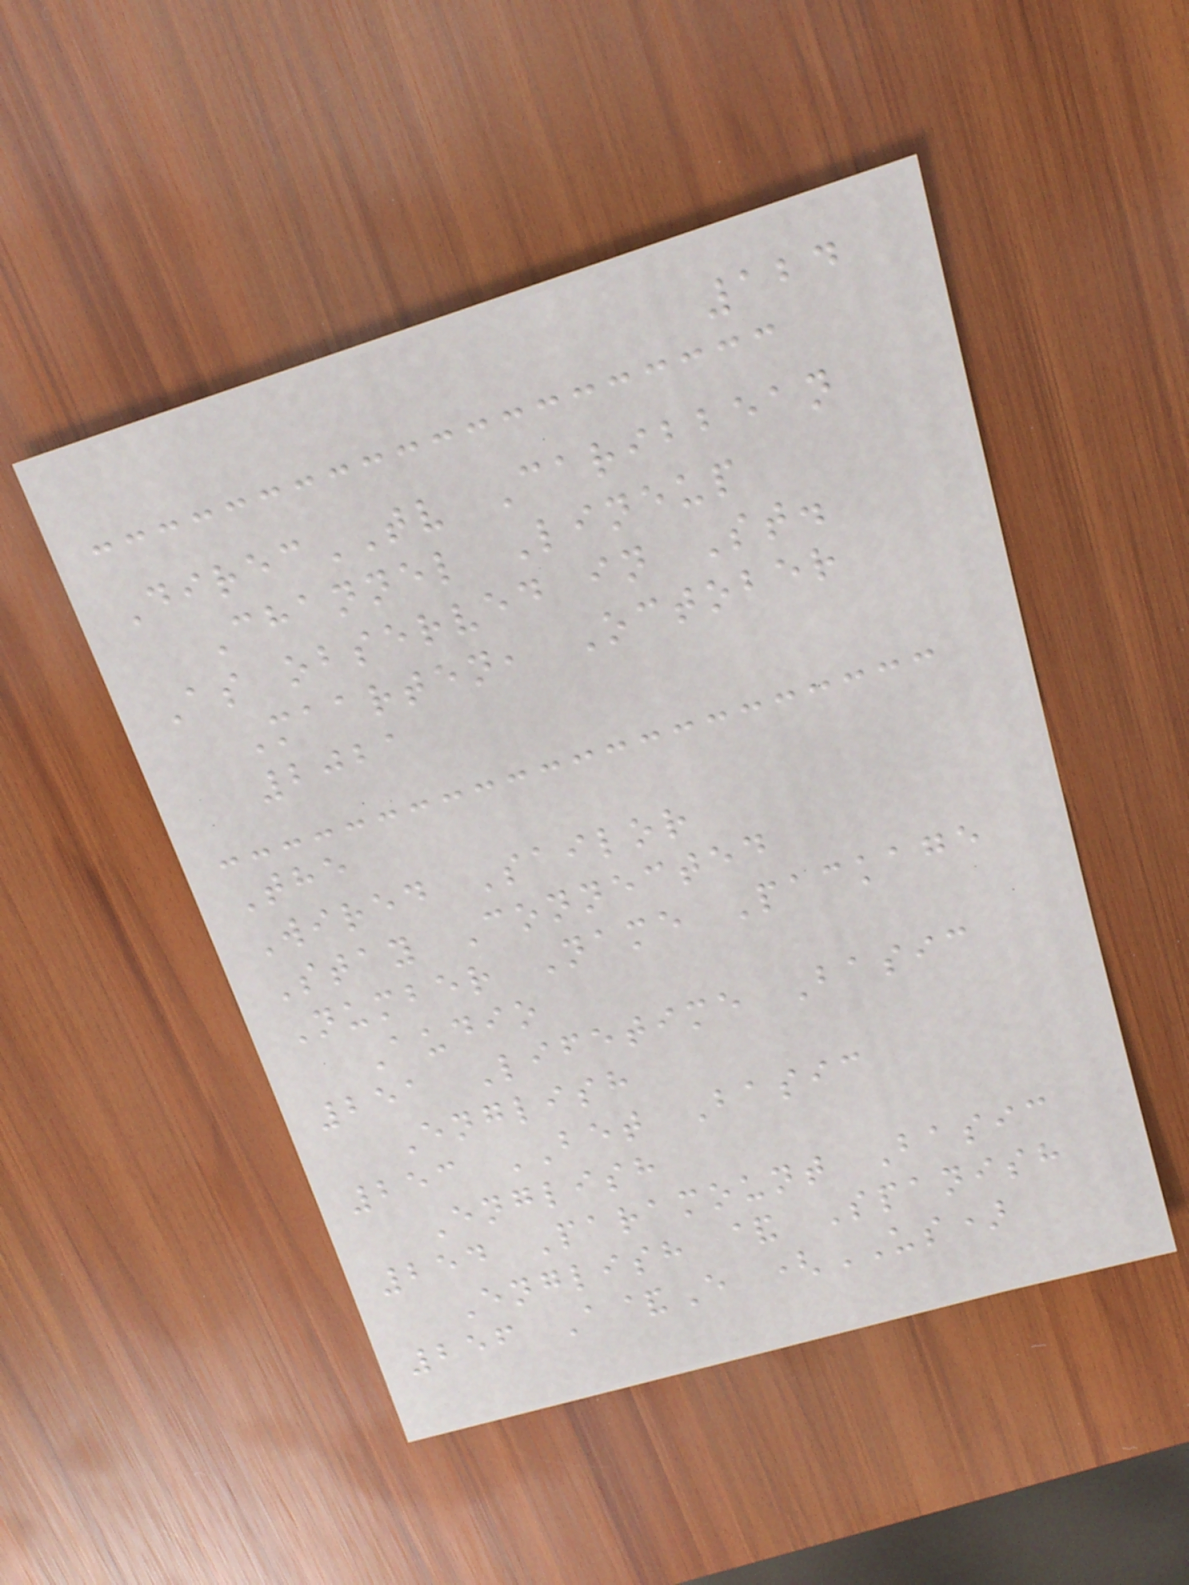124
DirecTV Caribbean
Channel Lineup
As observed in St.
Maarten, October
2021
The
Wired Sailor
Stay Connected
Number Name Package
Audio
251 Lifetime Basic
English
253 BET Basic
English
254 Paramount Basic
English & Spanish
256 A&E (US)
